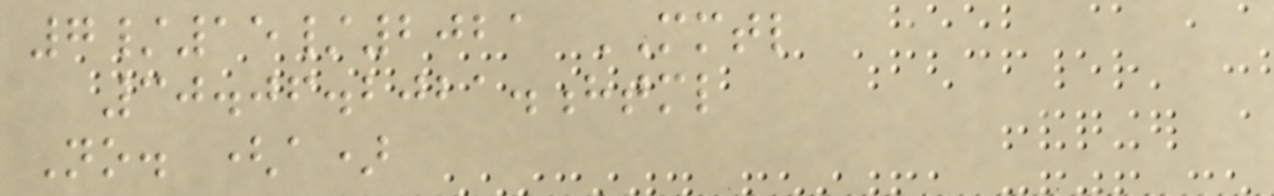7/15/2021 MMTL
30.06.2021.html
No. (a)
